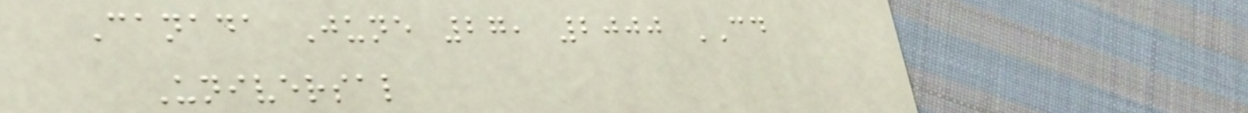Canada June 27, 2000 CD
Universal
